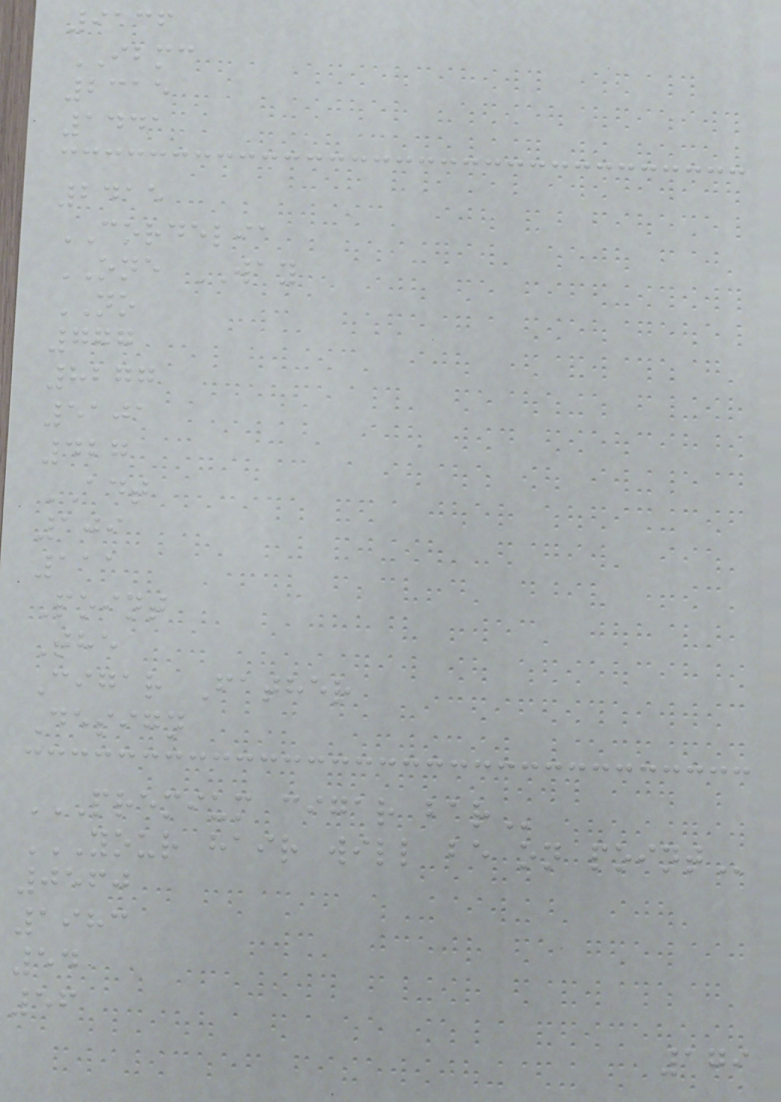9136
IBMC
2315
1441
2415
CORDELIA
ONE WAY
NO
777
8277
5101
427
ADT
109
111
Point
The
Cigar Father
Design
PREMIUM CIGAR BAR
YOUR HAIR WILL BE ON POINT
0560
1983
54
56
179
